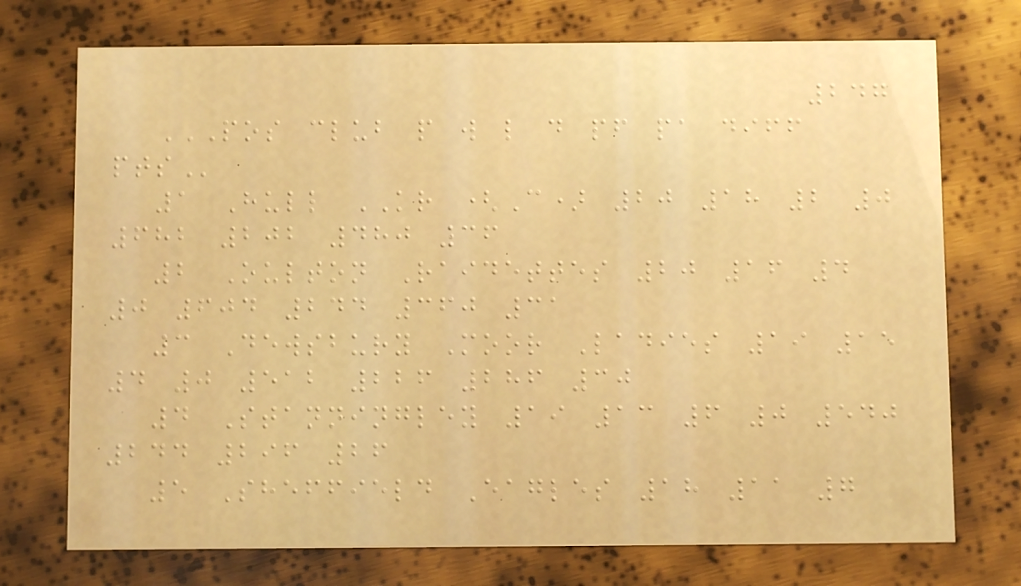247
POS CLUB P W L D PF PA DIFF
PTS
1 Hull KR (C) 20 18 2 0
682 202 480 36
2 Oulton Raidettes 20 16 4
0 604 244 360 31
3 Dewsbury Moor Ladies 19 15
4 0 512 226 286 30
4 Stanningley 19 13 6 0 540
244 296 26
5 Sheffield Eagles 18 11 7
